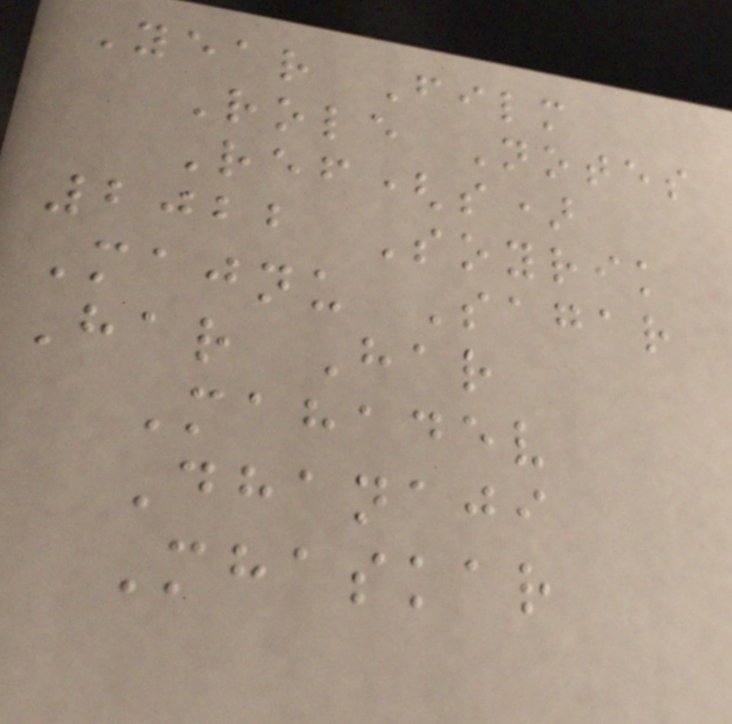Year Film
Role Notes
Ref(s)
2022 Soyrik
Majnu Sagar
Har Har
Mahadev
Dhanaji
Mhaskar
